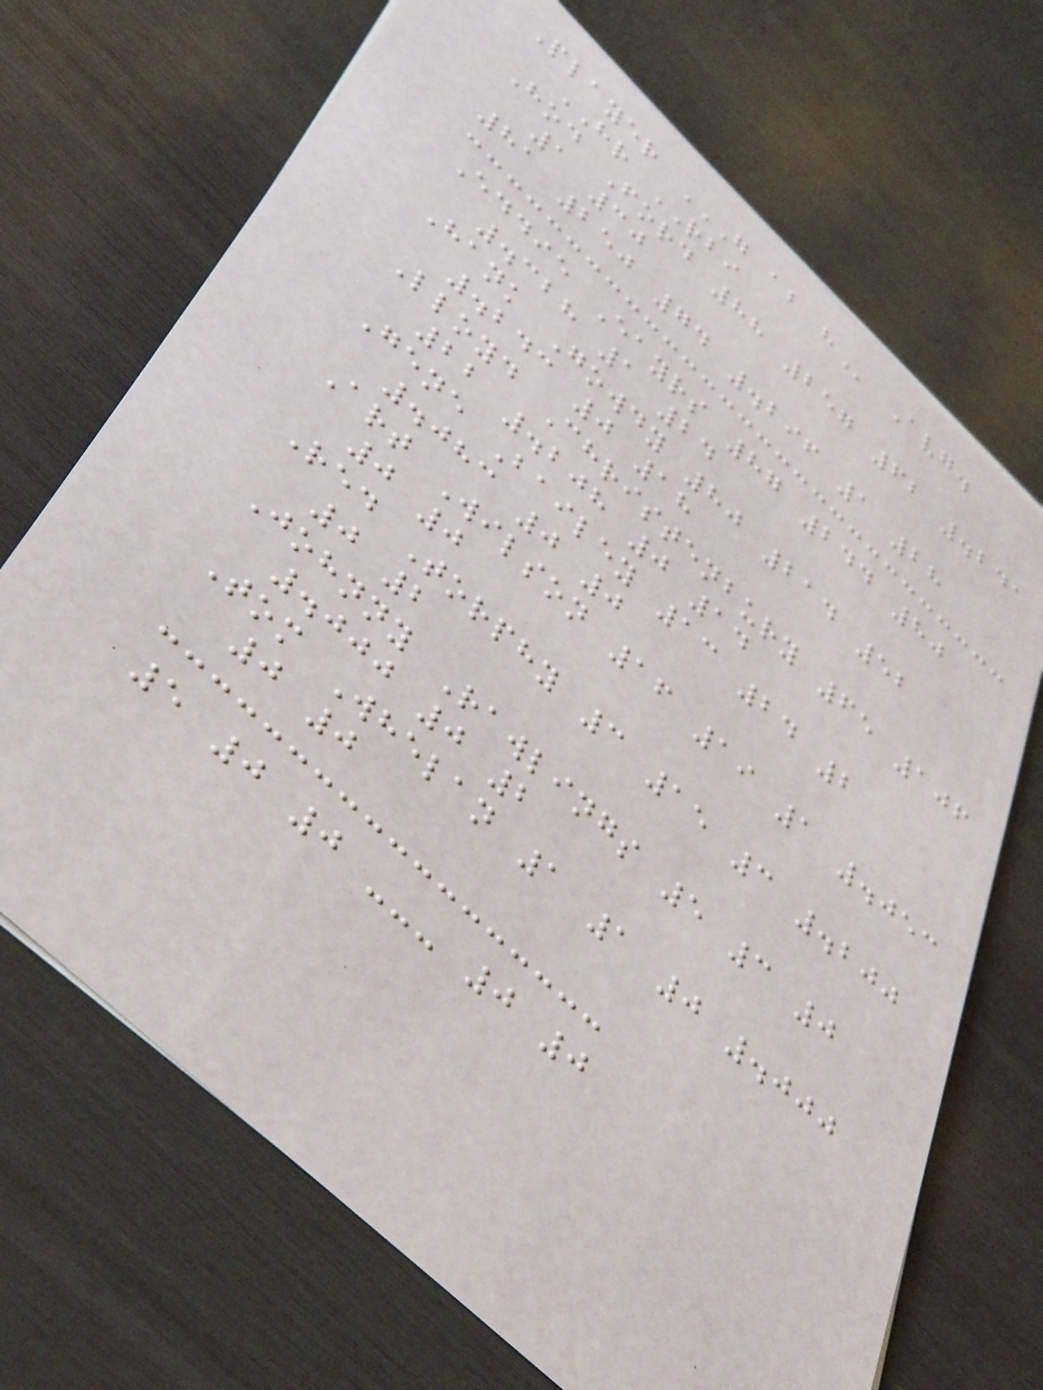Player G AB H Avg.
HR RBI
Hod Ford 88 257 62 .241
1 30
81 250 74 .296 1 28
Eddie Eayrs 87 244 80
.328 1 24
Hank Gowdy 80 214 52
.243 0 18
Lloyd Christenbury 65 106
22 .208 0 14
Gene Bailey 13 24 2
.083 0 0
Art Wilson 16 19 1 .053
0 0
Red Torphy 3 15 3 .200
0 2
Johnny Rawlings 5 3 0
.000 0 2
Tom Whelan 1 1 0 .000
0 0
5 0 0 --- 0 0
